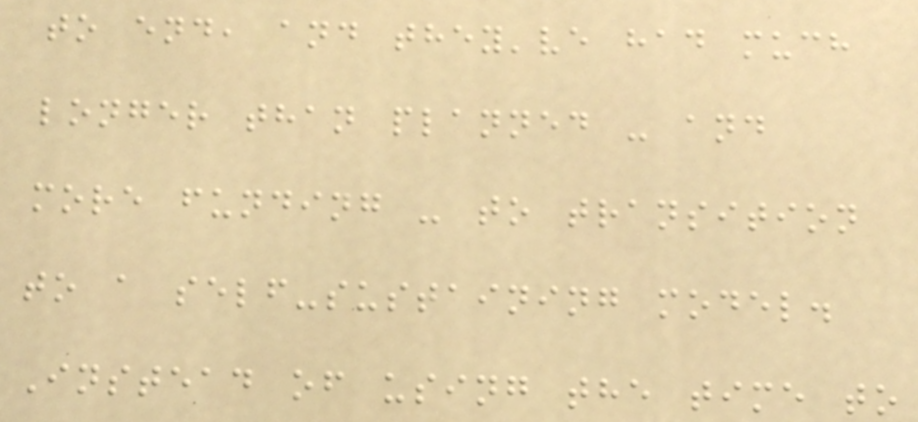to end, and they've had much
longer than planned - and
more funding - to transition
to a self-sustaining model.
Instead of using the time to
